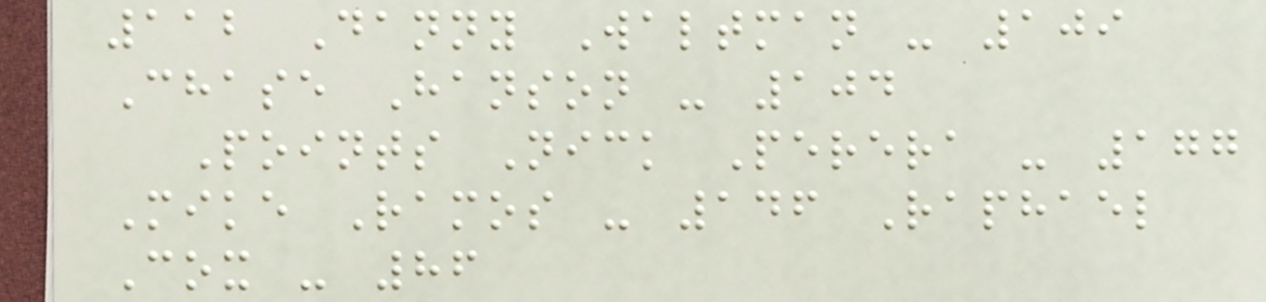112 Danny Waltman - 109
Chase Hanson - 104
Points Nick Perera - 177
Mike Ramos - 146 Raphael
Cox - 86
